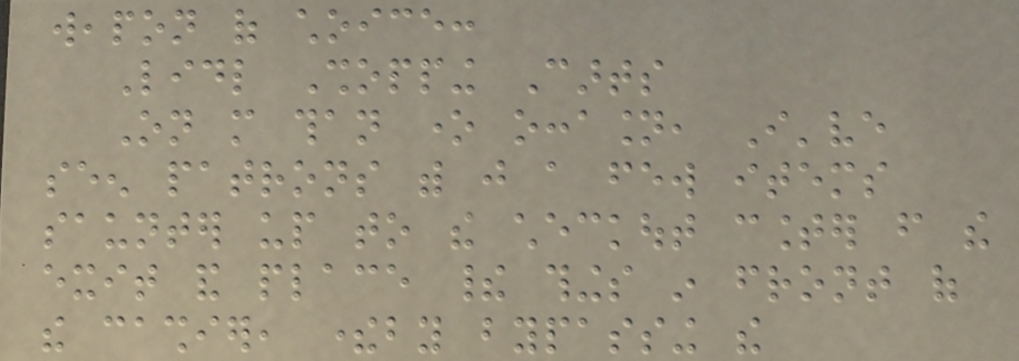weapon of choice:
Lidl Shopping Carts
On more than one occasion, I've
seen patrons with just a few items
saunter up to the checkout counter from the
exit and place their things in front of
the cashier, thereby bypassing the
